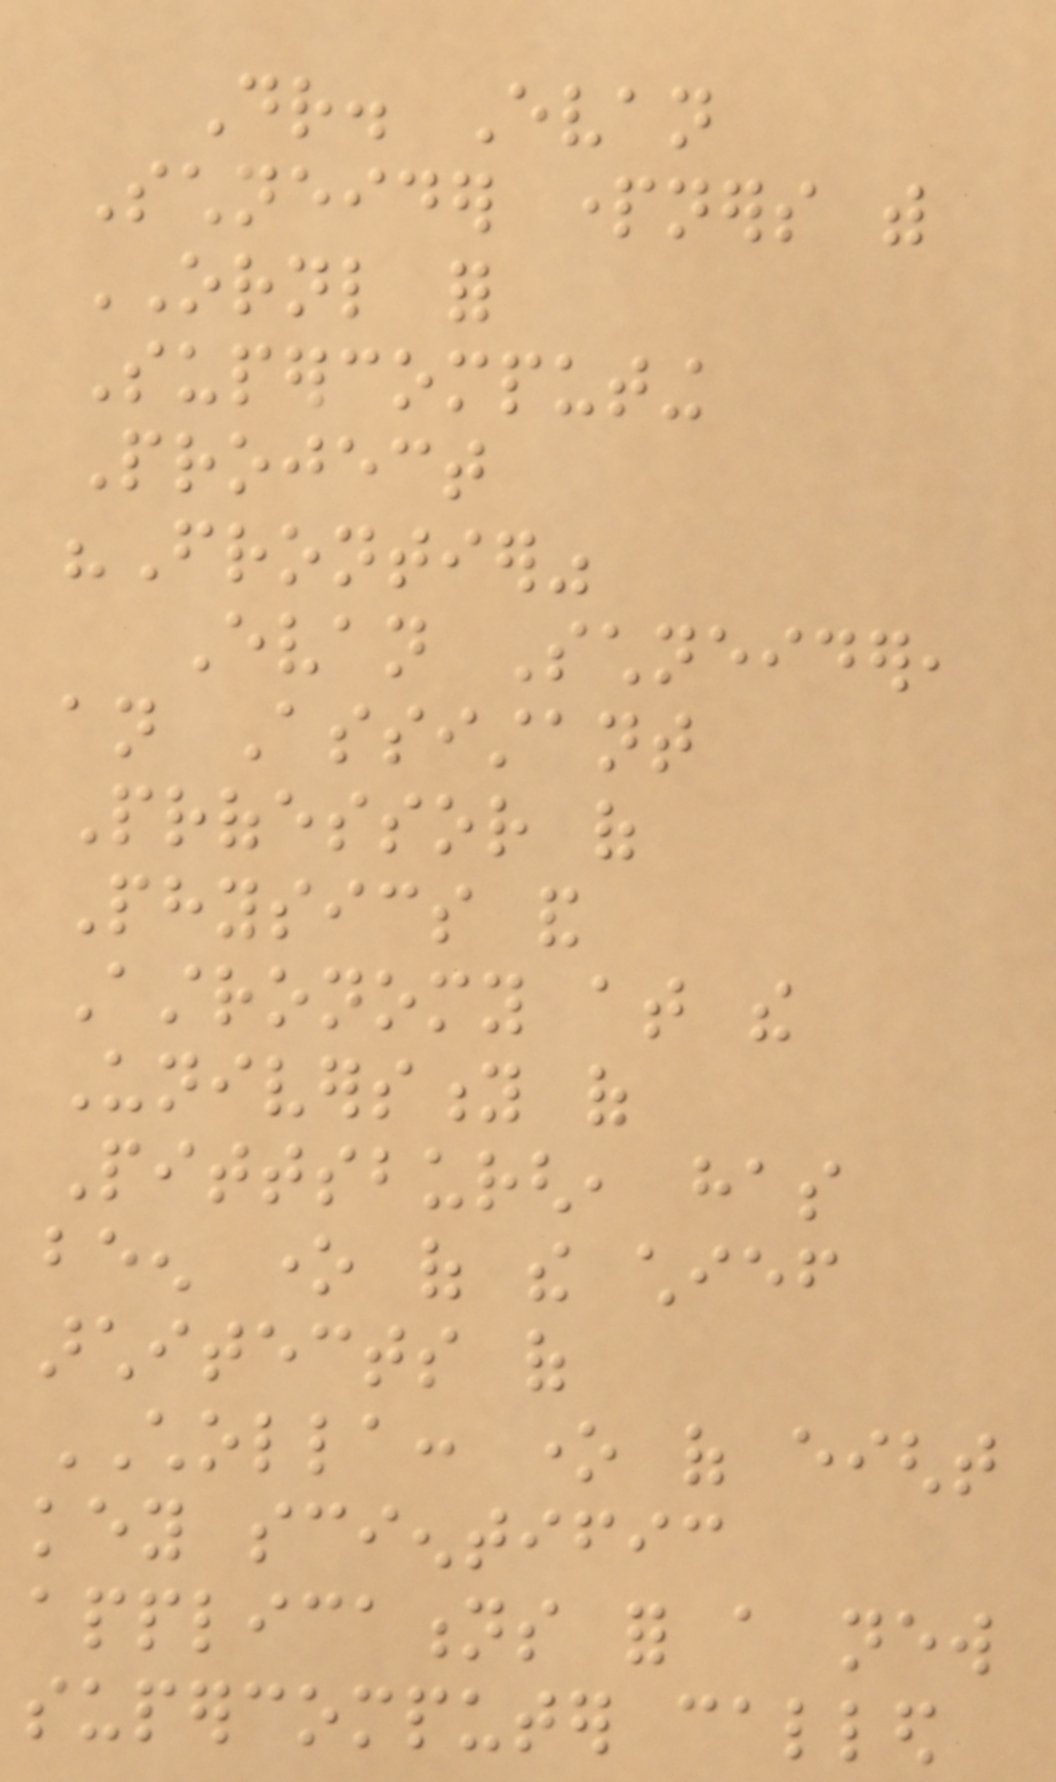Dr. Evan
Schneider partners with
ORNL for
Supercomputing
Project
"Frontier"
Evan Schneider,
an Assistant
Professor of
Physics and
Astronomy at the
University of
Pittsburgh, has
been one of the chief
architects of
CHOLLA: one of eight
key scientific
applications for a new
supercomputer called
